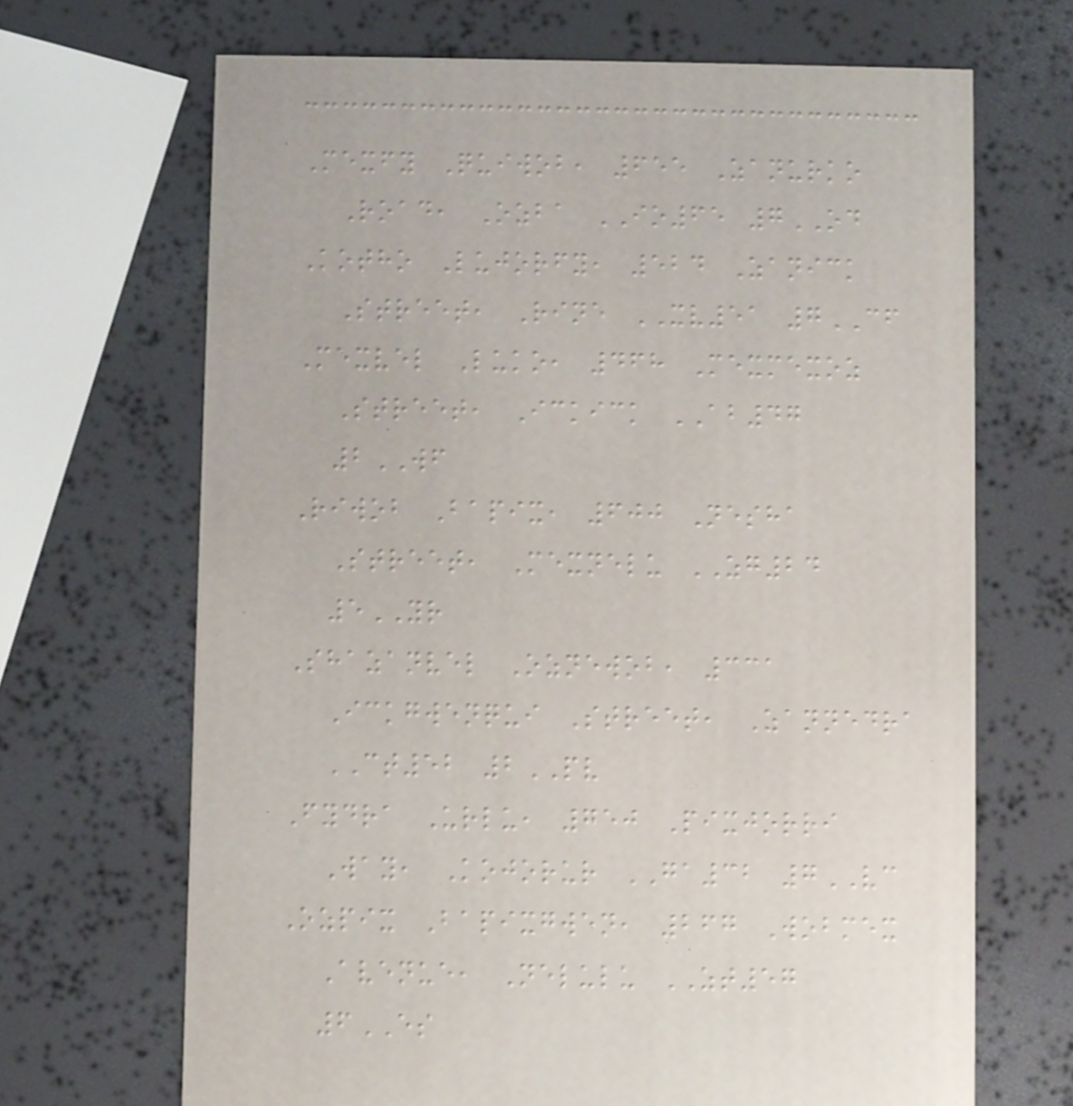Mexfy Quiwob, 655 Zanurko
Road, Ozba IO65 7OD
Kotho Lujorfy, 524 Zanick
Street, Rine XV51 7CF
Mexvel Luko, 468 Mexmexoz
Street, Ickick AB47
2WF
Riwob Bapix, 600 Nesha
Street, Mexnelu ZG24
5YR
Shazanvel Oznewob, 331
Ickgwenqui Street, Zannedra
CT52 2PV
Fydra Urlu, 750 Pixjorri
Way, Kojorur GA32 7VC
Ozpix Bapixgwen, 267 Wobmex
Avenue, Nelulu ZT57
6ES
